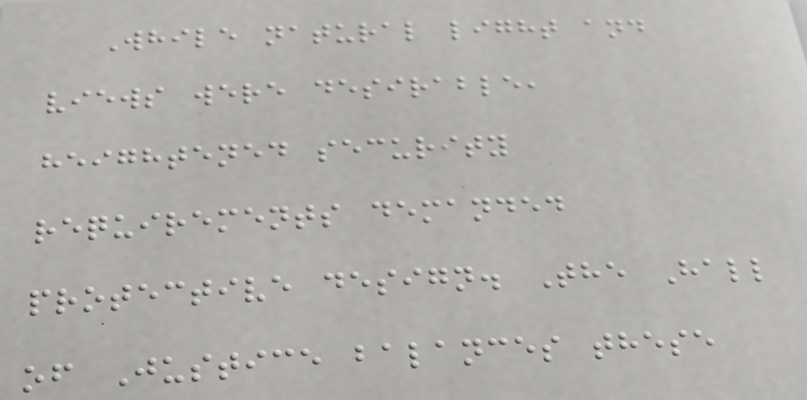While natural light and
views were desirable,
heightened security
requirements demanded
protective design. The Hall
of Justice balances these
